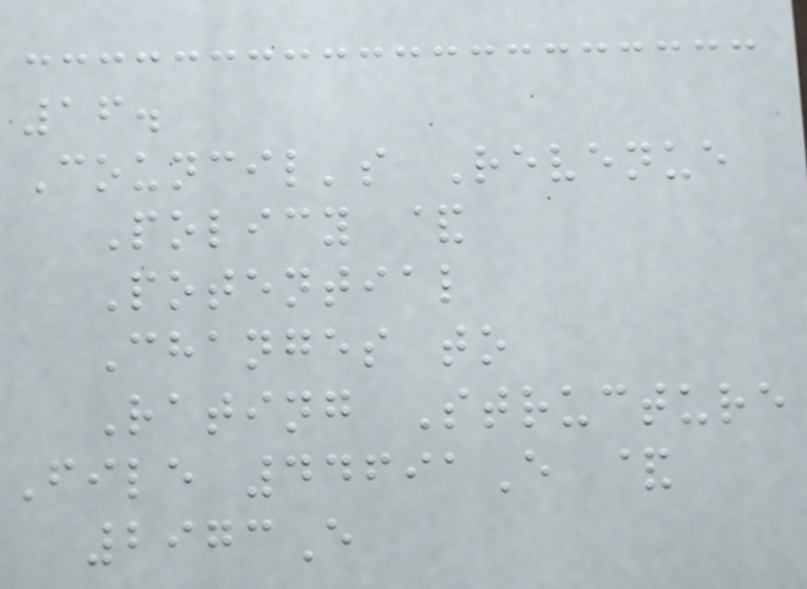16.
Council's Revenue
Policy &
Potential
Changes to
Rating Structure
File 44691E &
2973E
